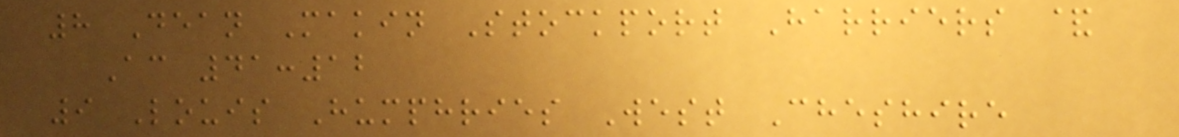8 Dean Makin Stockport Harriers &
Ac 41:12
9 Louis Humphries West Cheshire
